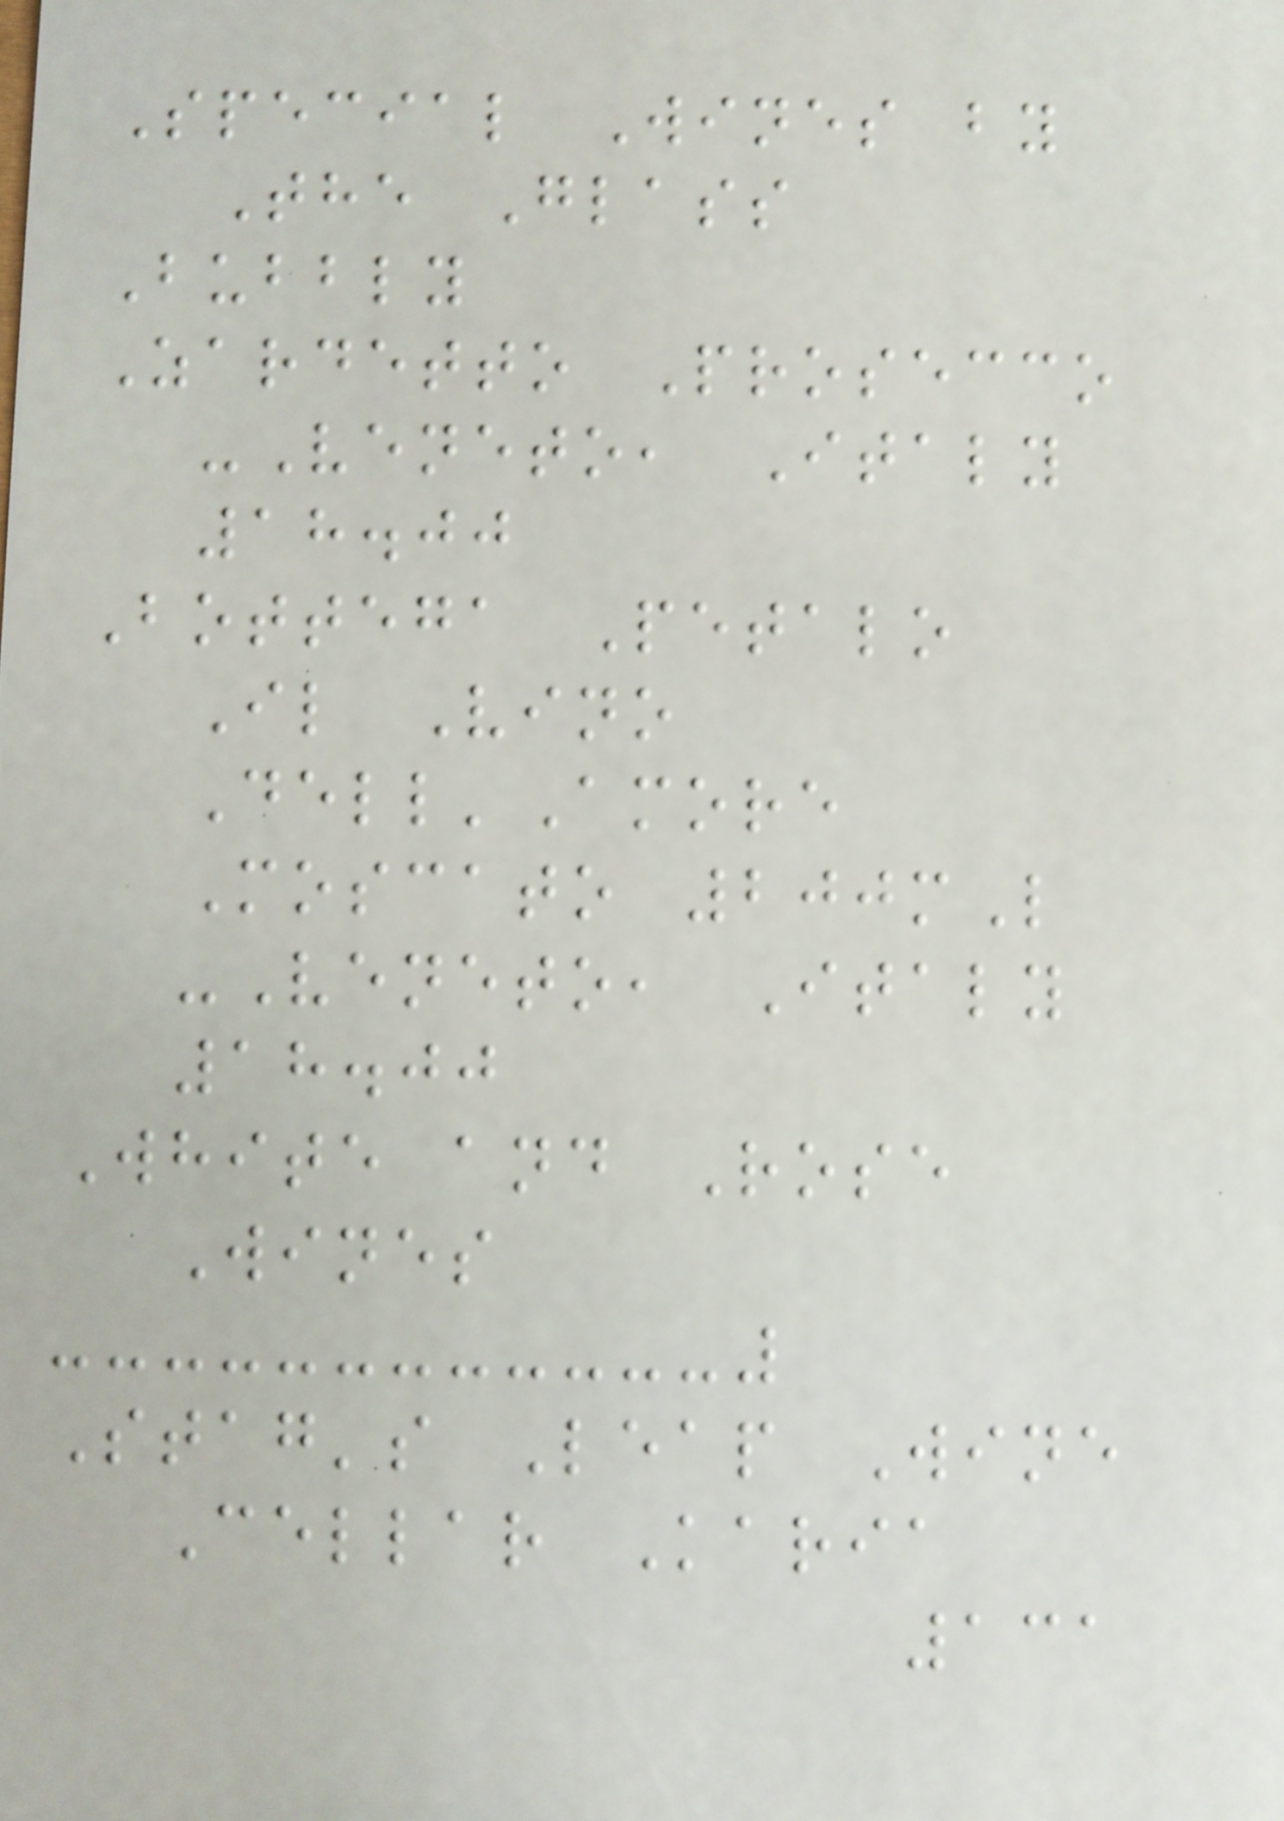Special Wines by
The Glass
Bubbly
Zardetto Prosecco
-Veneto, Italy
18.00
Bottega Petalo
Il Vino
Dell'Amore
Moscato 200mL
-Veneto, Italy
18.00
White and Rose
Wines
Stag's Leap Wine
Cellar Karia
131
